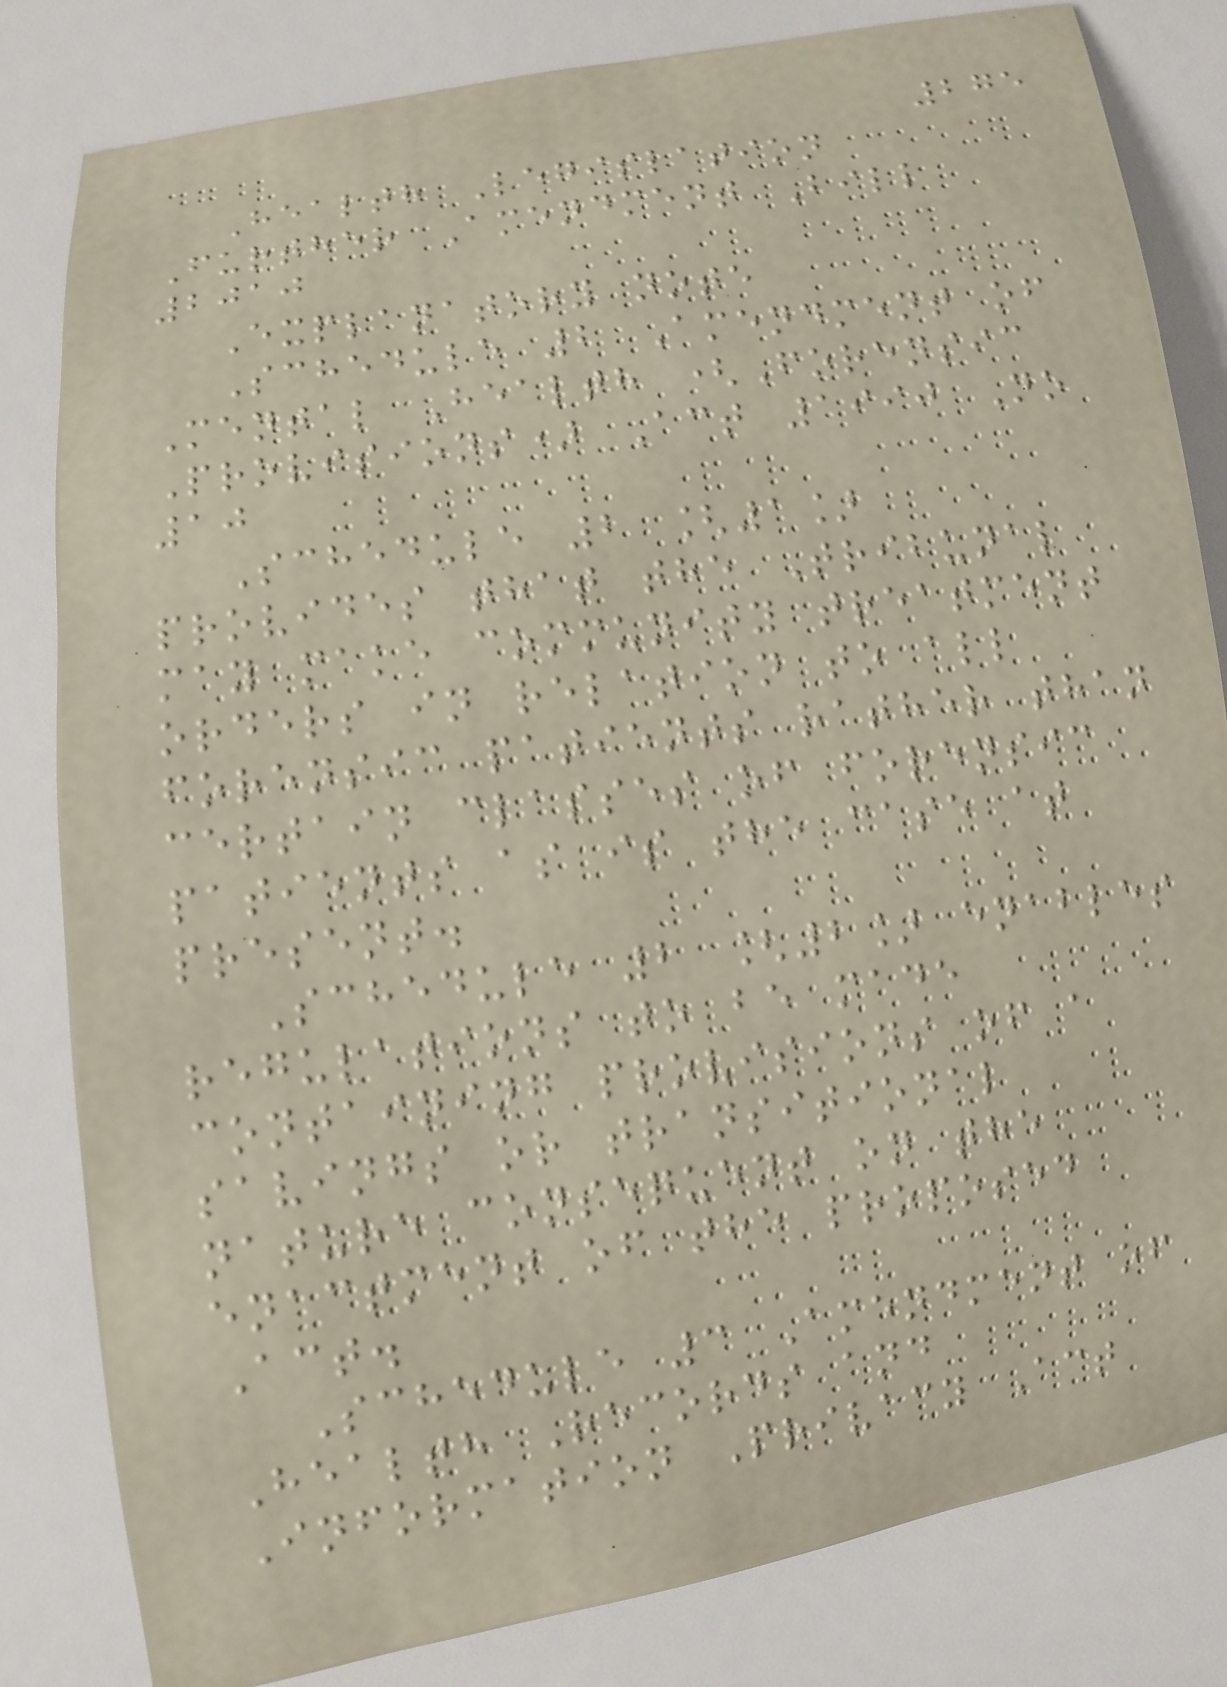275
Health Legislation
Further Amendment Bill
2010
Explanatory note
Schedule 2 Amendment of
Mental Health (Forensic
Provisions) Act 1990 No
10
Schedule 2 [1]
provides that the Tribunal
may make community treatment
orders in relation to all
forensic patients rather than
certain classes of forensic
patients as is the case at
present.
Schedule 2 [2] enables
regulations to be made
containing provisions of a
savings or transitional
nature consequent on the
enactment of the proposed
Act.
Schedule 3 Amendment of
Health Records and
Information Privacy Act
